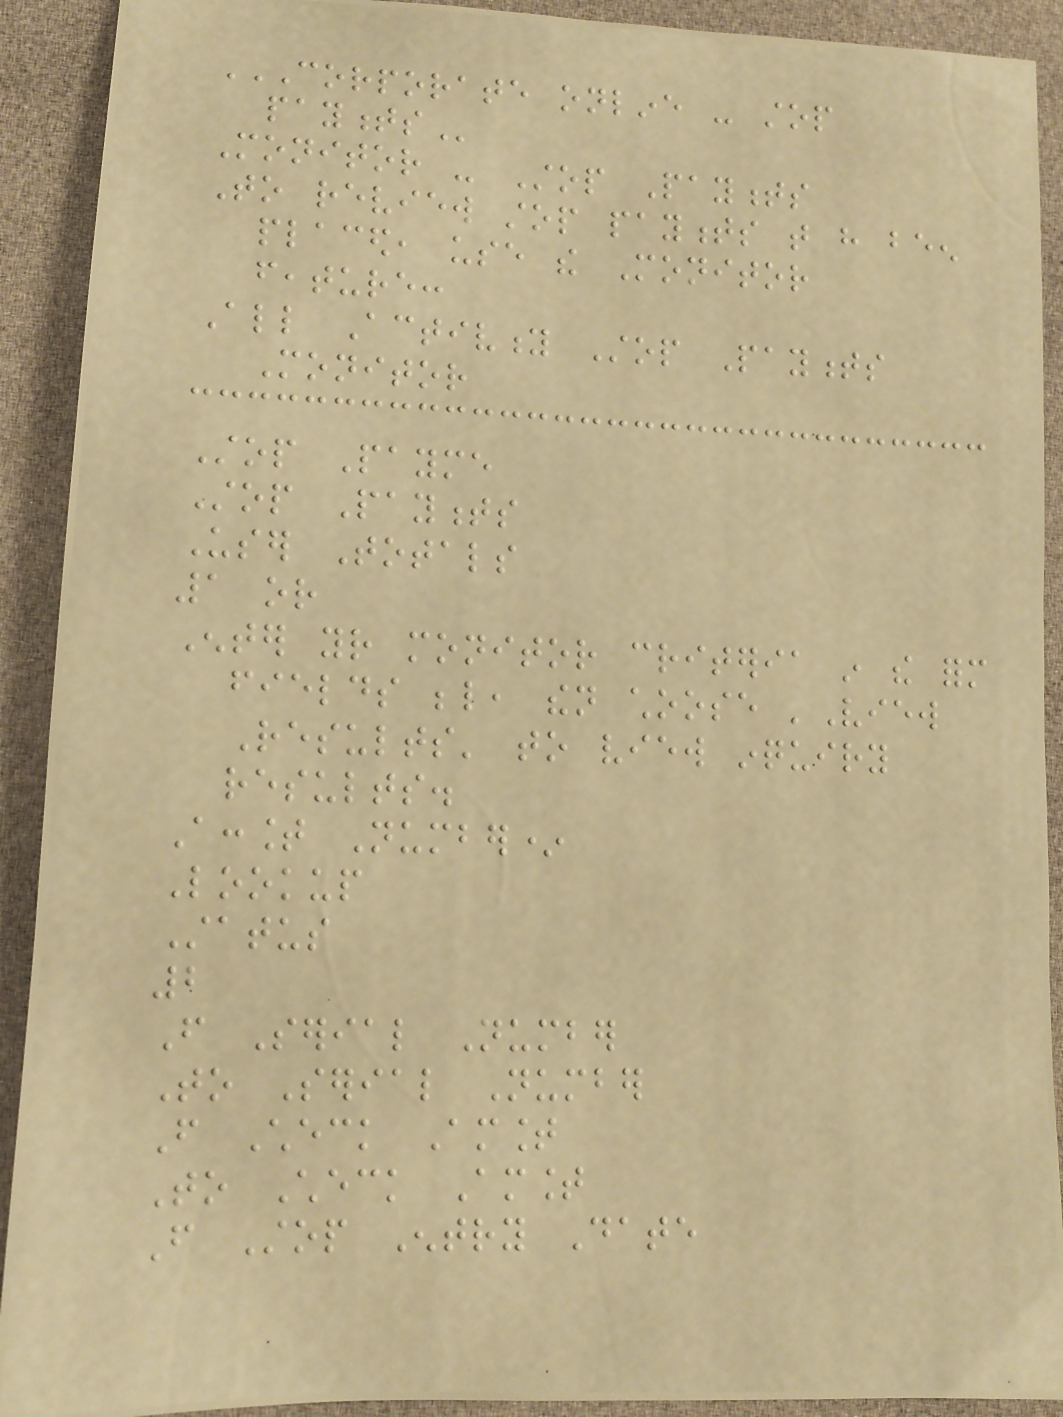CORPORATE ONLINE - STOP
PAYMENTS
Monitor - Stop Payments
To review stop payments that have been
placed, use the Monitor
feature:
All Activity Stop Payments
Monitor
Stop Payme
Stop Payments
User Totals
1 or
Enter your monitor criteria in the form
fields below, then choose 'View
Results' to view inquiry
results.
Account Number*
Lookup
Status
2
From Serial Number
To Serial Number
From Check Amount
To Check Amount
From Stop Entry Date
